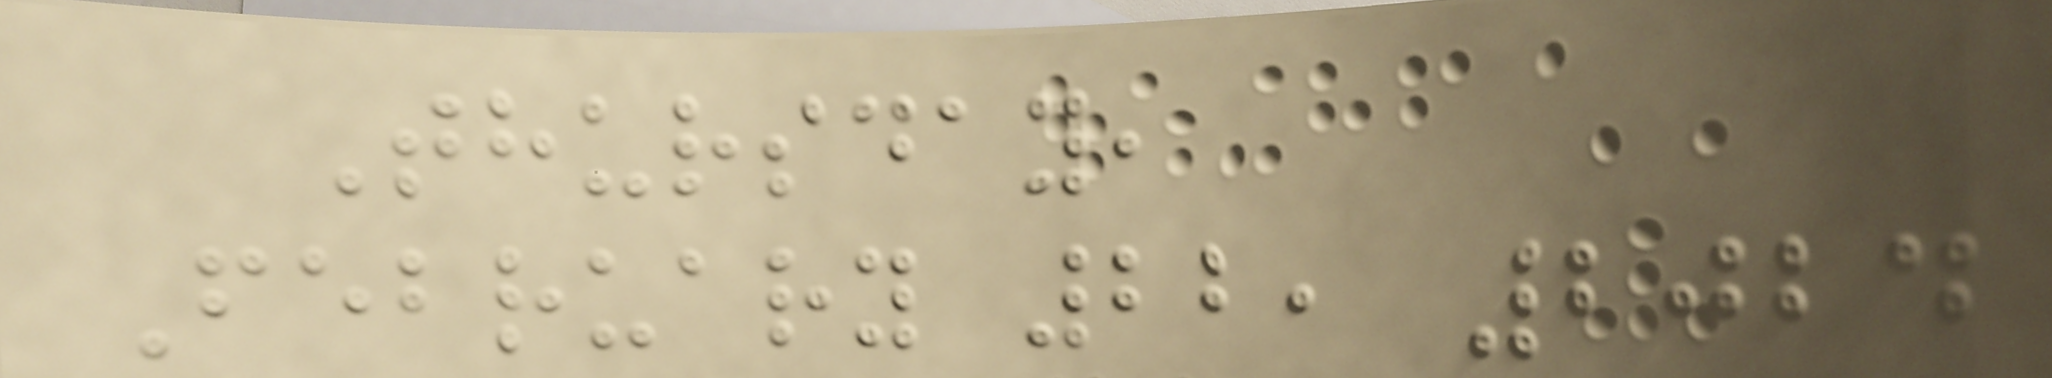Thursday,
February 22, 2024
